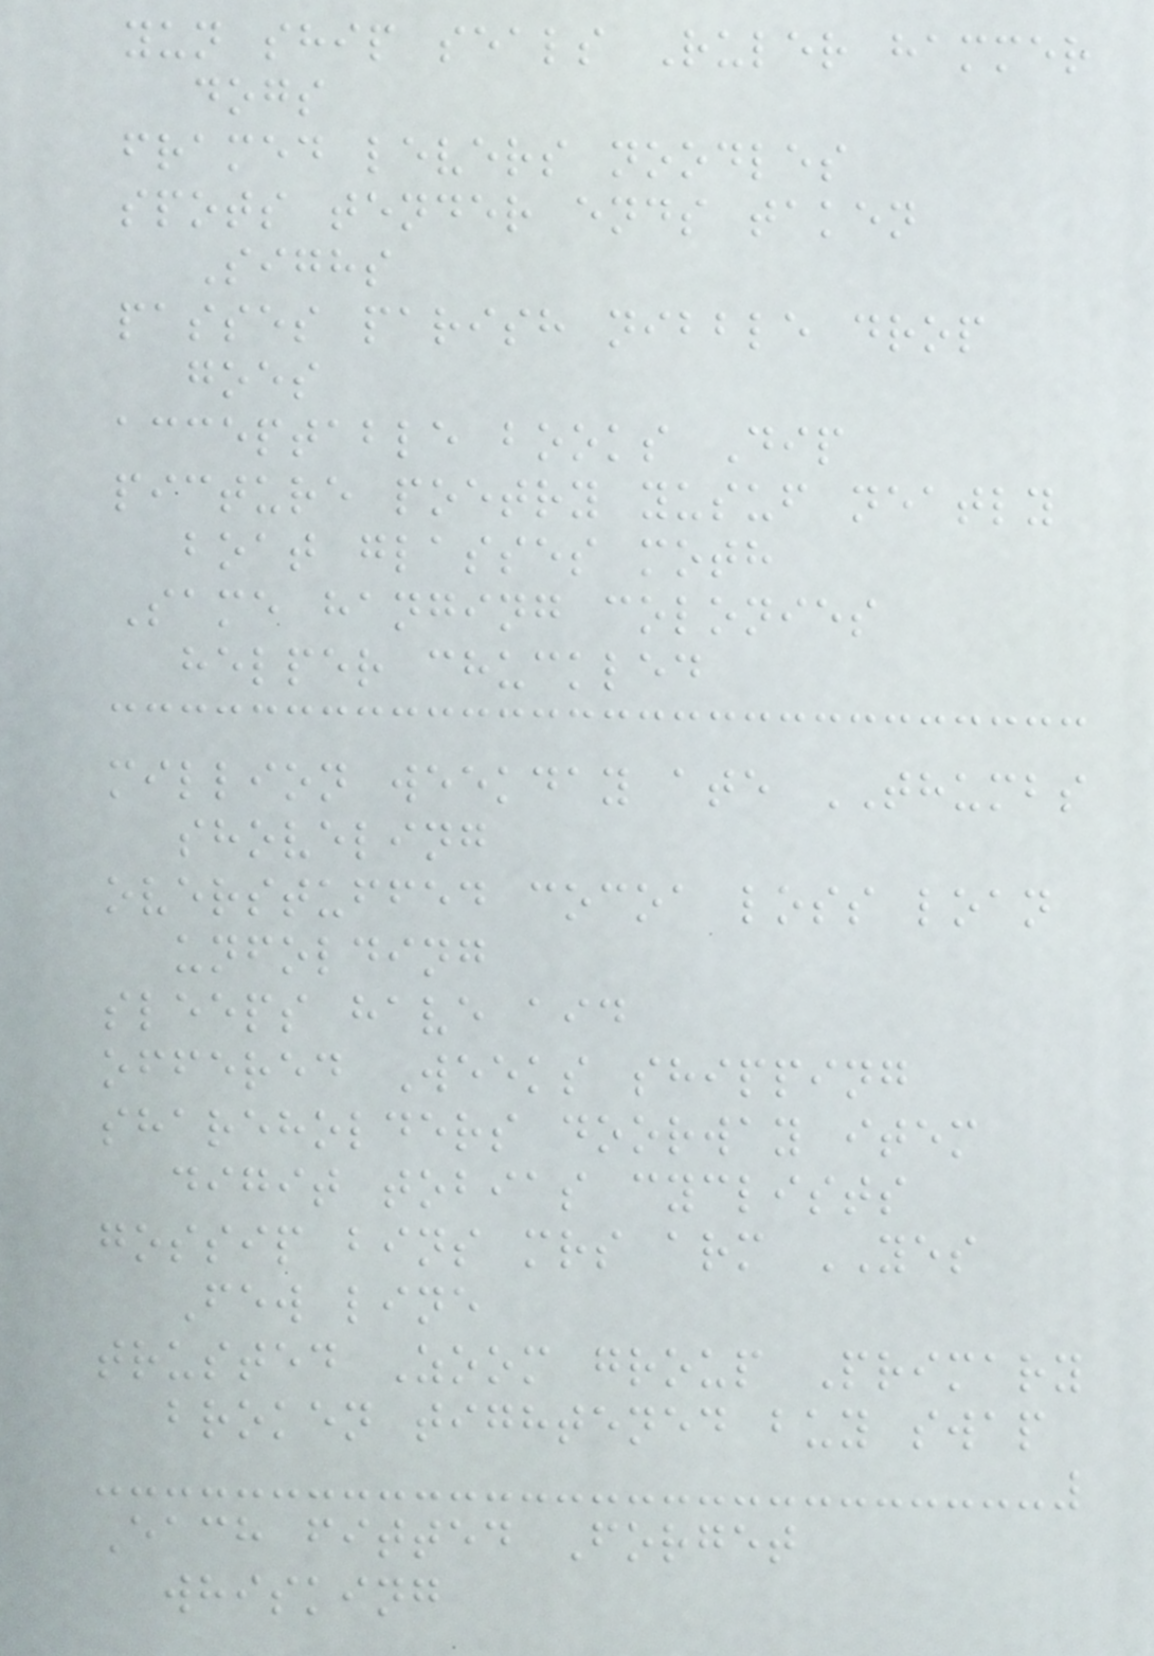yun ship seals Ruler hammer
dogs
framed levers noodles
spots tender ends taken
Sighs
passes parish nibble drop
goes
acceptable books Dip
picture poetry yusuf neatly
boat glasses moth
Same hanging colonies
helper chuckled
million weekday ate THUMBS
shoveling
overstuffed cocoa loss loan
unfolding
sleeps have aid
offered Weeks shipping
shareholders doorway item
digit tobias cyclists
gossip bins mrs arm YES
Few line
trusted Zoom group Primary
broken tightened buy swap
Each fitted Forget
whisking
